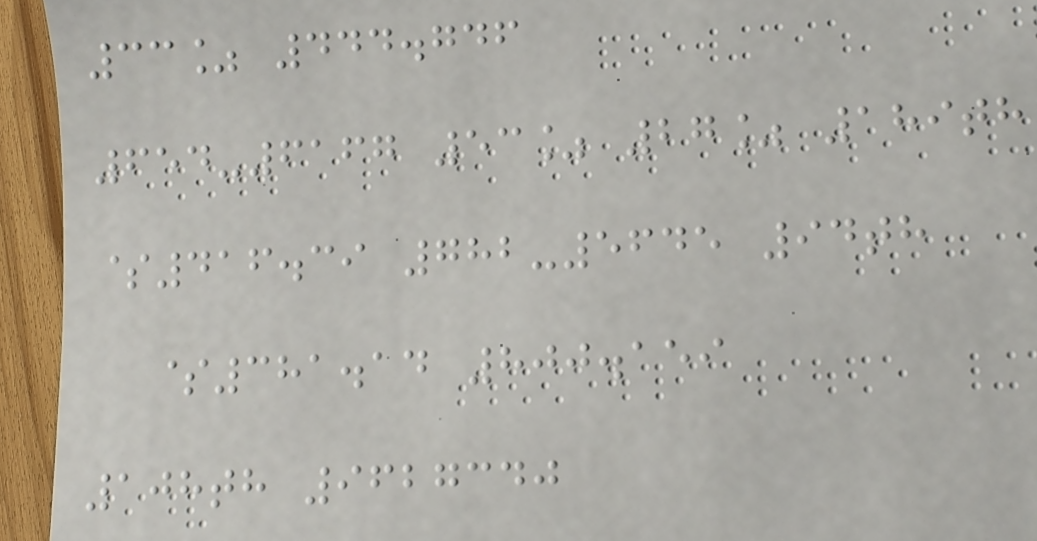33% 444.746
654-6167 53% 27% 189th
$416.39 782-5645 94th
$381.14 800.159
108th 9627340
